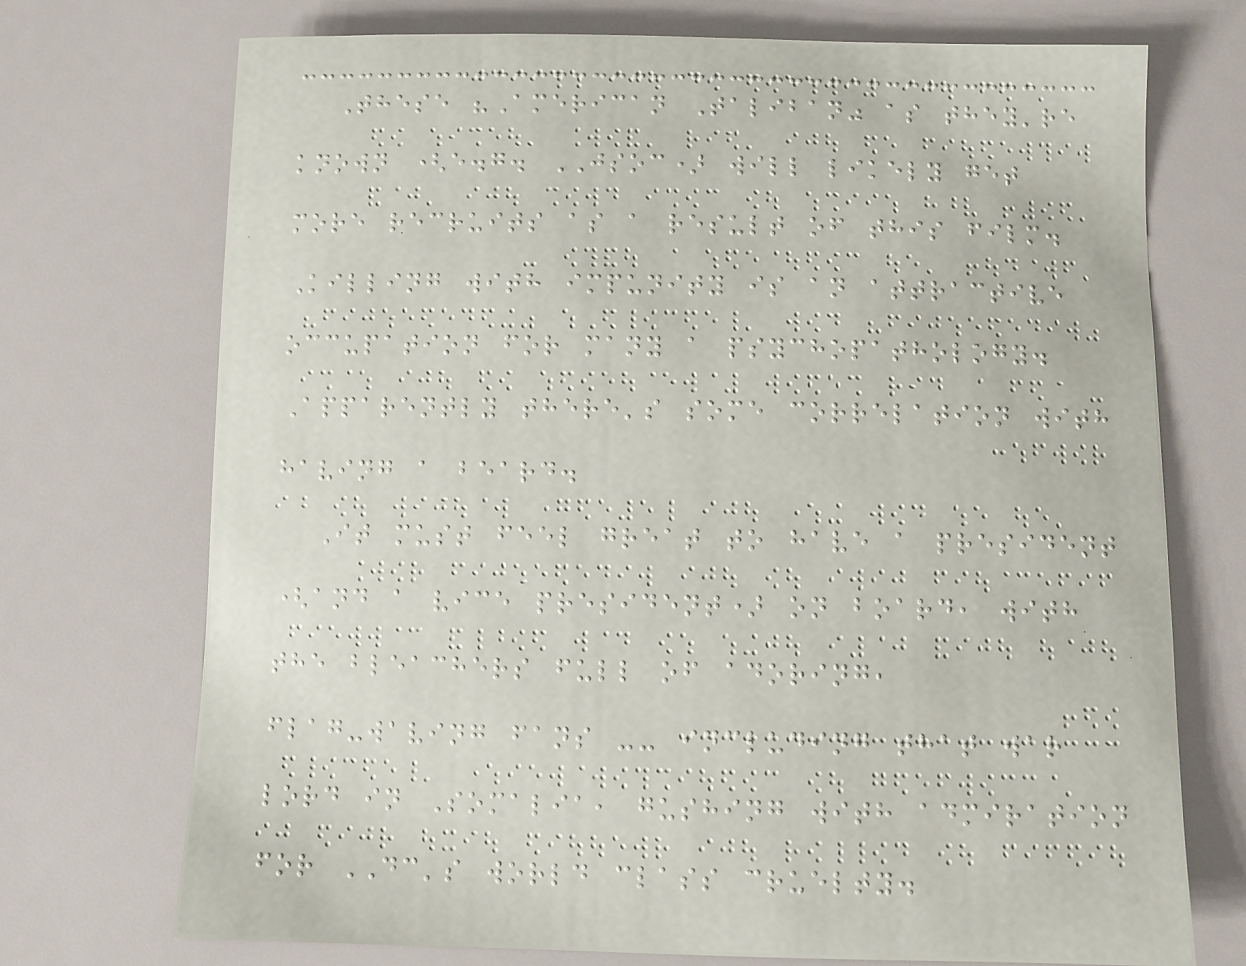These "American Taliban" as they're
known (e.g. JSOC) will likely get
more recruits as a result of this film.
Killing with impunity is an attractive
occupation for many a psychopathology.
Apparently there's some correlation with
having a beard.
It must feel great to have a president
(and a vice president) on board, with
the bleachers full of adoring,
flag-waving fans -- including that war
lord in Somalia, gushing with admiration
for DC's world class cruelty.
